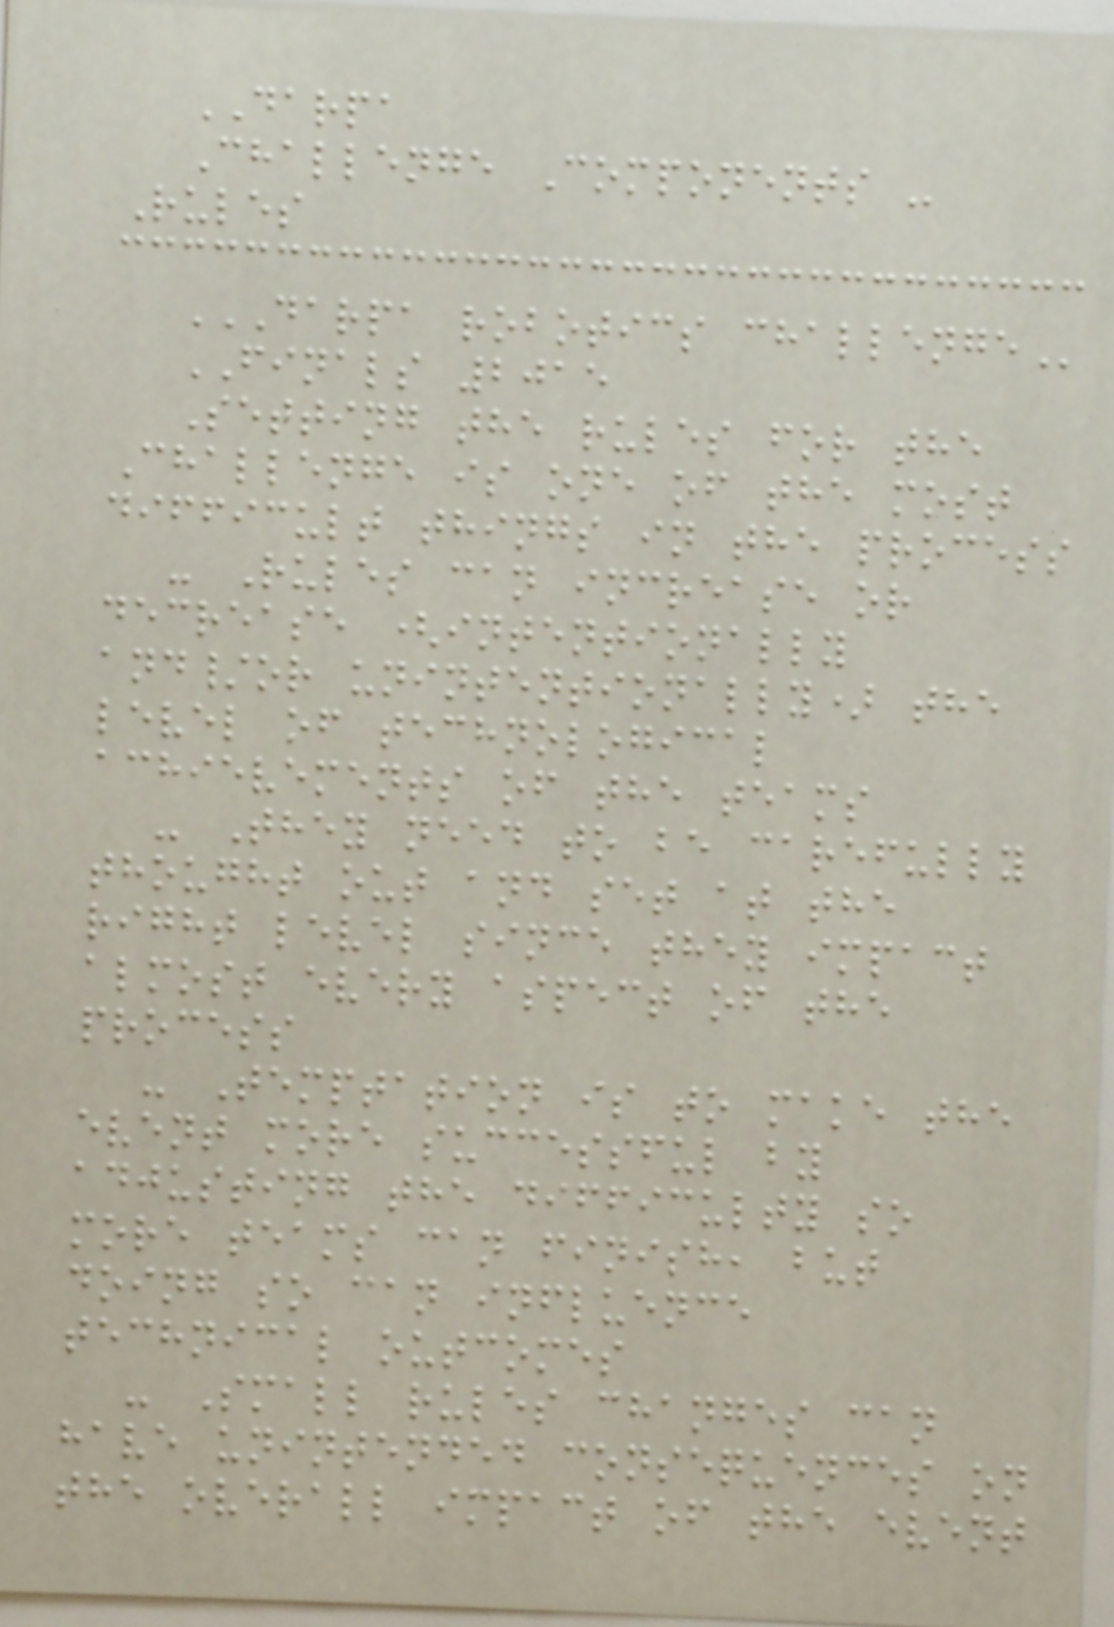DARPA
Challenge Components -
Rules
DARPA ROBOTICS CHALLENGE
FINALS 2015
Setting the rules for the
Challenge is one of the most
difficult things in the process
- Rules can increase or
decrease (intentionally
and/or unintentionally) the
level of technological
achievements of the teams
- They need to be carefully
thought out and set at the
right level since they impact
almost every aspect of the
process
- Temptation is to make the
event more successful by
adjusting the difficulty so
more teams can finish, but
doing so can influence
technical outcomes
- Small rules changes can
have unintended consequences on
the overall impact of the event
